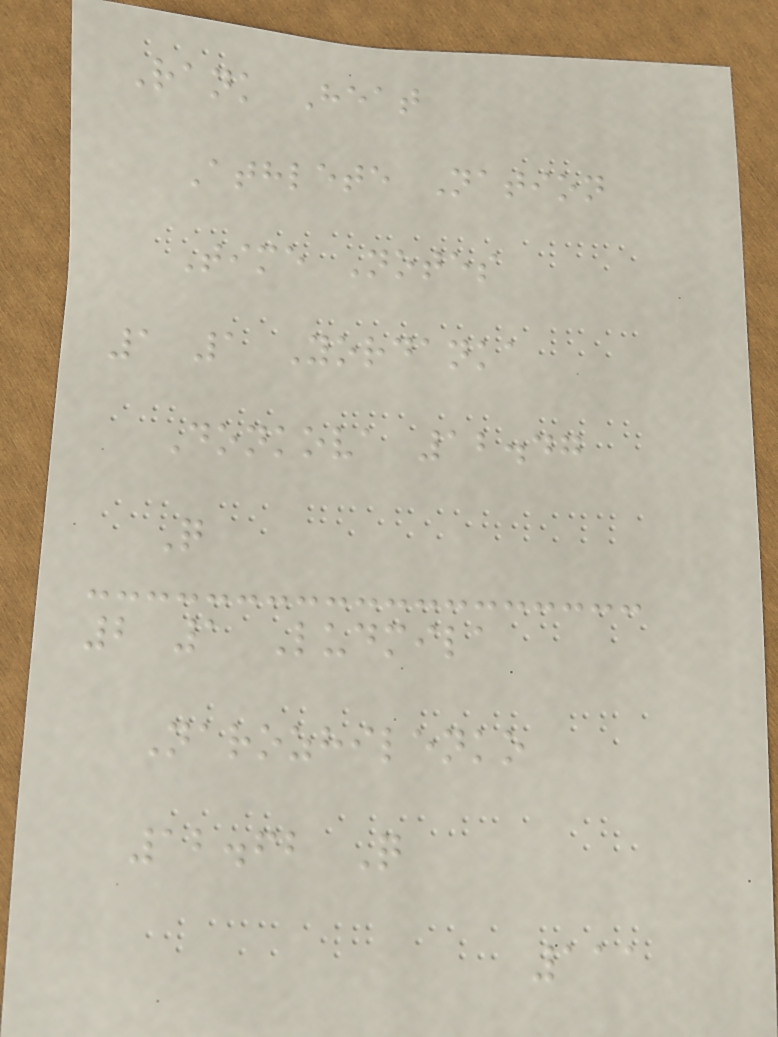Rank Heat
Athlete Nation
Time Notes
1 1 Yordanka
Donkova 12.47
Q
2 1 Ludmila
Narozhilenko
12.62 Q
111
